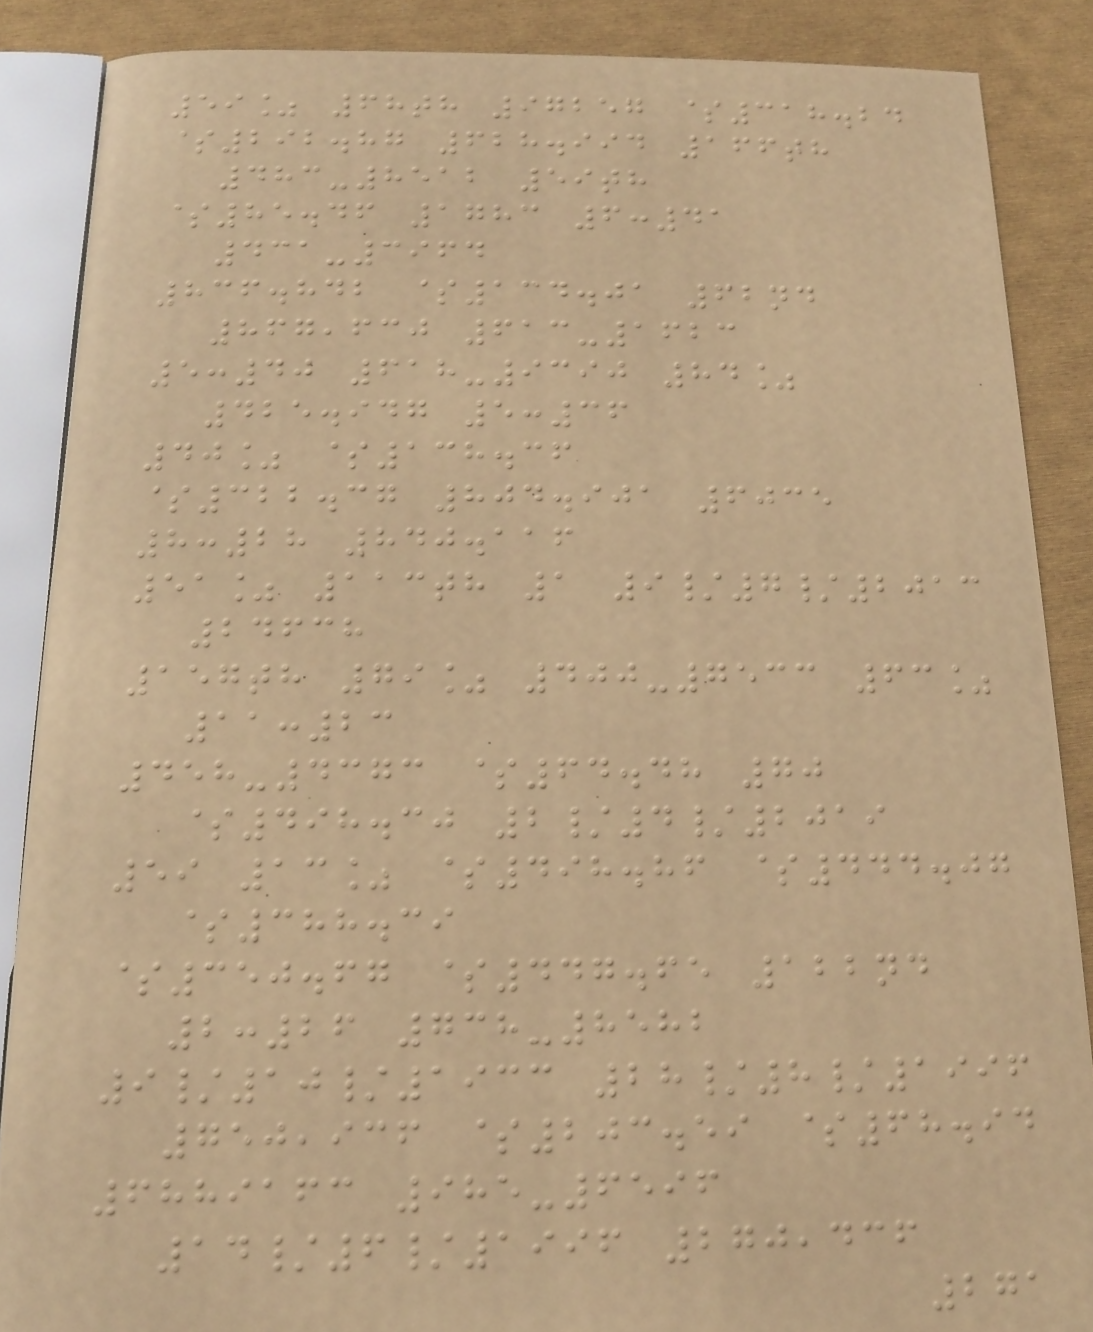59% 68th 97257 $318.24
$292.87 628.994 166th
483-8512 59th
$85.46 1783 6:41
431-3964
836.842 $134.01 62nd
867,630 613-1623
5:40 618-9390 84%
425.947 5:36
40% $138.36
$322.37 804.901 6035
8:28 840.116
51% 113th 1 9/7/2013
24638
157th 79% 400-7533 63%
11:23
458-4373 $64.48 70
$498.30 2/4/2019
59 13% $498.86 $444.07
$388.39
$350.67 $447.65 122nd
2:26 738-8582
9/10/1933 28/8/1996
750,936 $203.59 $68.94
6889163 985-6596
14/6/1996 270,436
271
